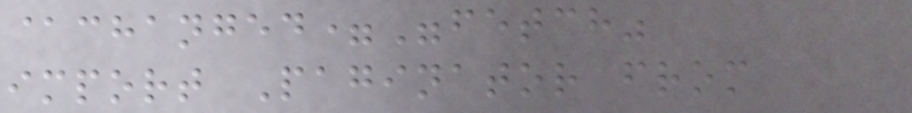@changed="fetch"
import Paginator from
